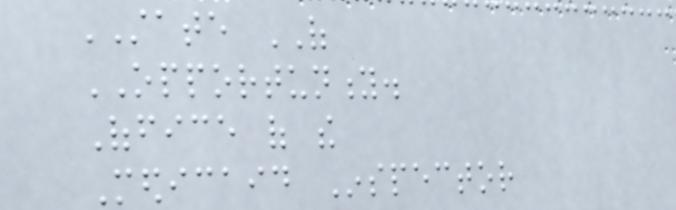STATE OF
OPPORTUNITY.
Office of the
Medicaid Inspector
